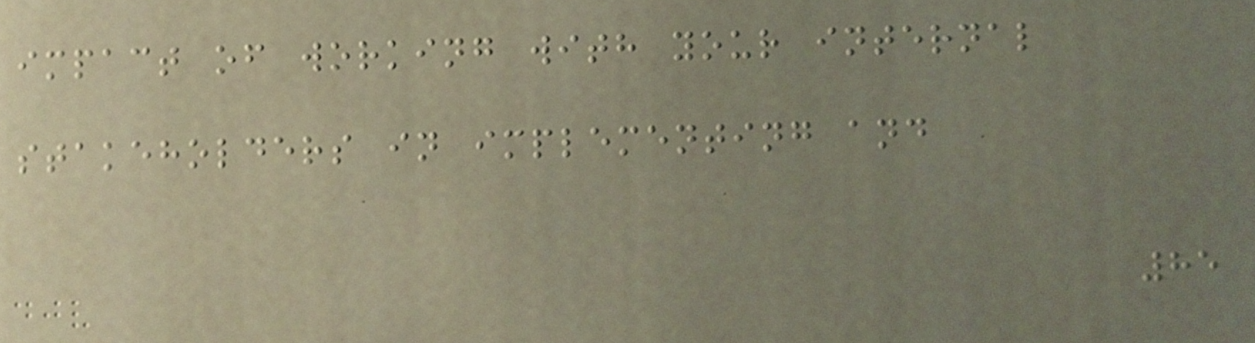impact of working with your internal
stakeholders in implementing and
85
